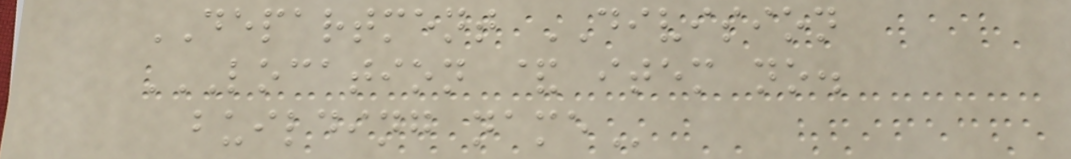DEPARTMENT DIVISION
LOCATION & ITEM NO.
BUILDING NAME
